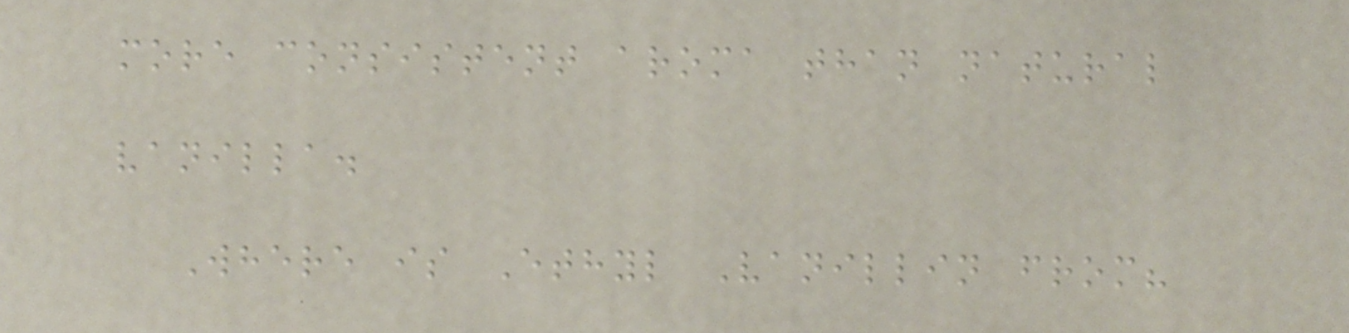more consistent aroma than natural
vanilla.
Where is Ethyl Vanillin from?
